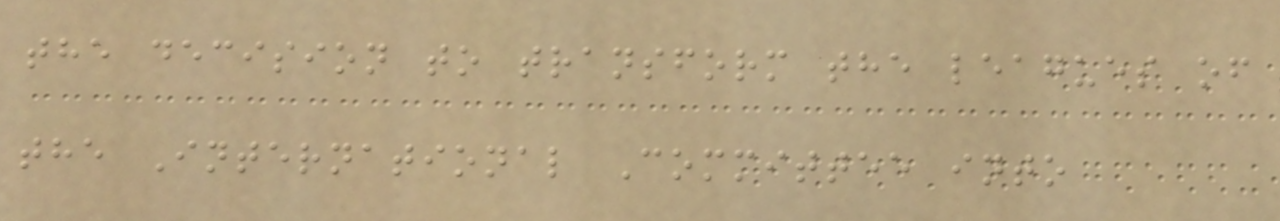the decision to transform the leagues of
the International Committee into
